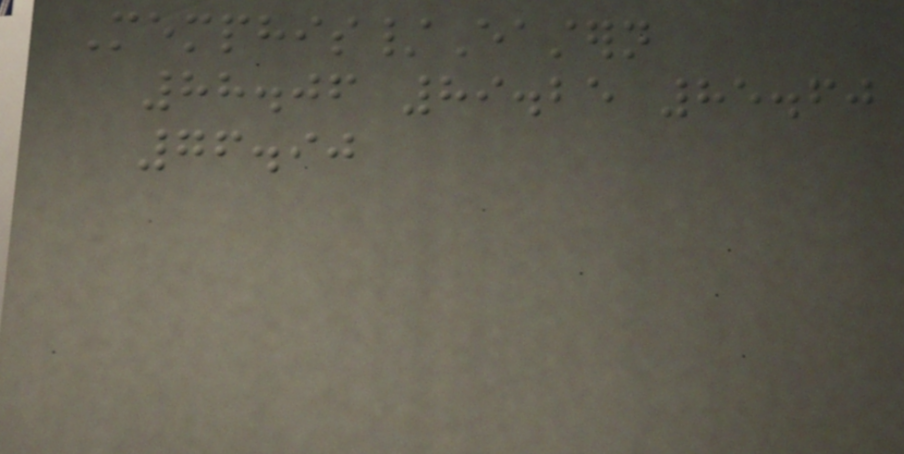Memphis/Eastern
88.06 89.25 85.60
76.90
